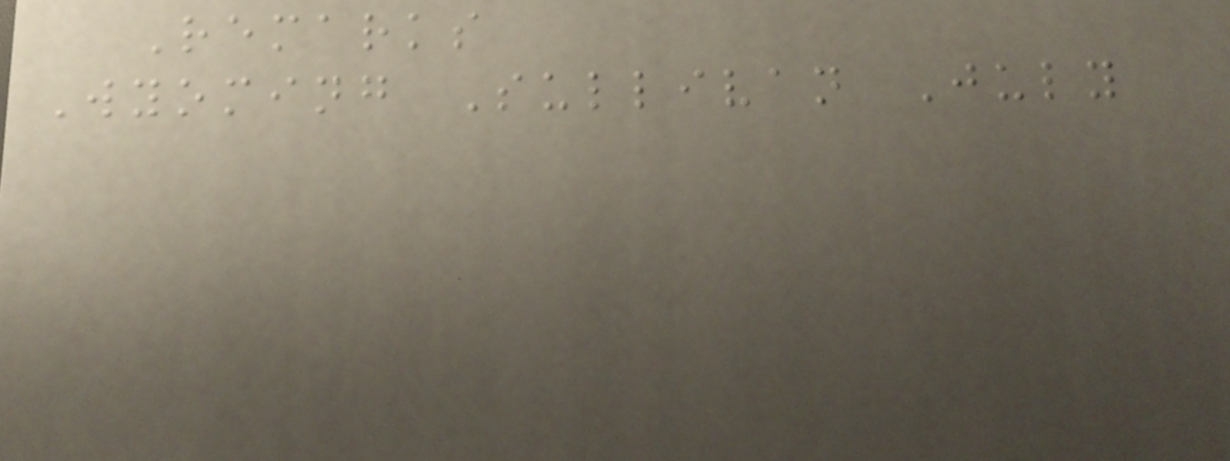Remarks
Wyoming Sullivan July
